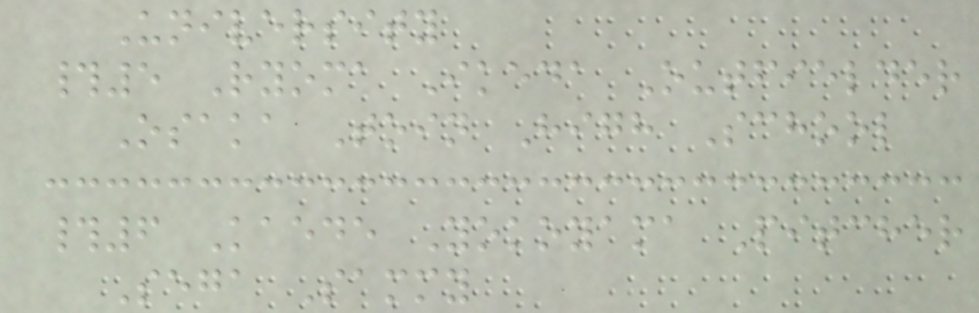University
#5 Ryoma Ikeda Outfielder
Osaka Toin High School
#6 Kaede Yokoyama Pitcher
Sega Sammy
